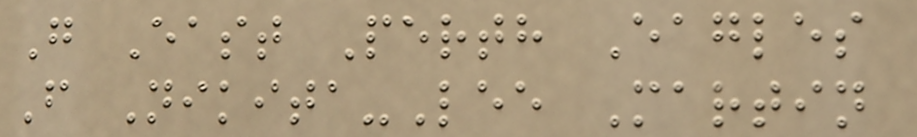G East Perth Eagles
F Nikita-Lee Martin
